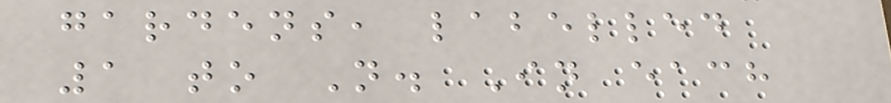gardens, labelled
1 to N. In each
